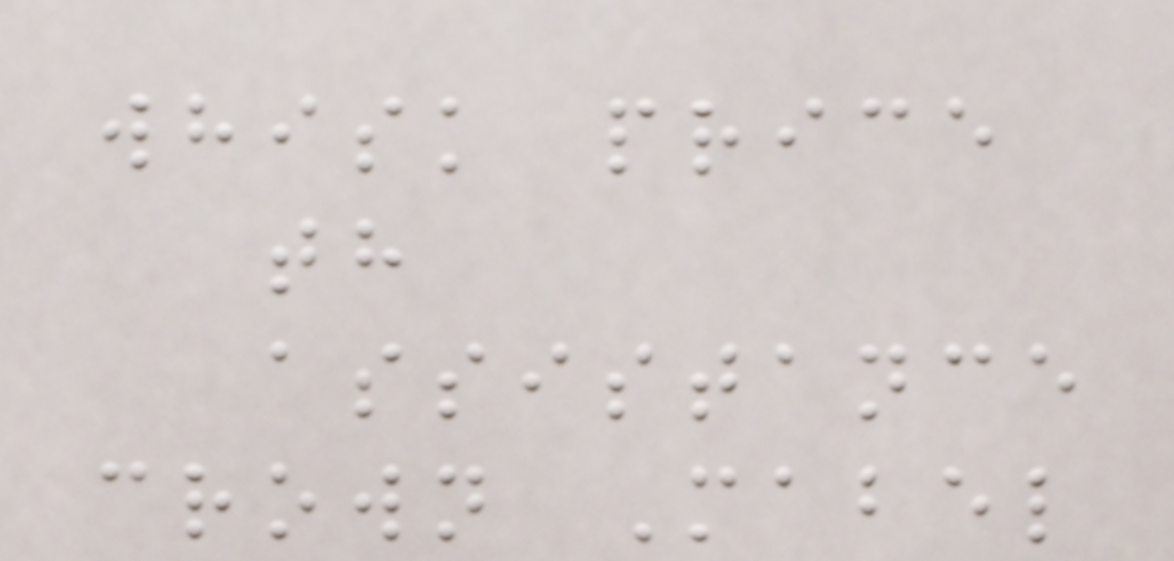whisk price
th
assistance
crown Mabel
